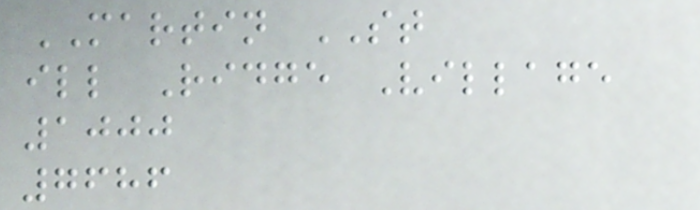MARTIN ST
ill Ridge Village
1000
7686
